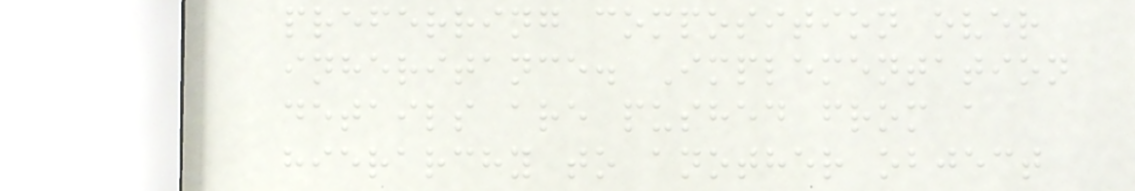preferring composition over
inheritance. Implementation
details are pushed from a
hierarchy to another object
